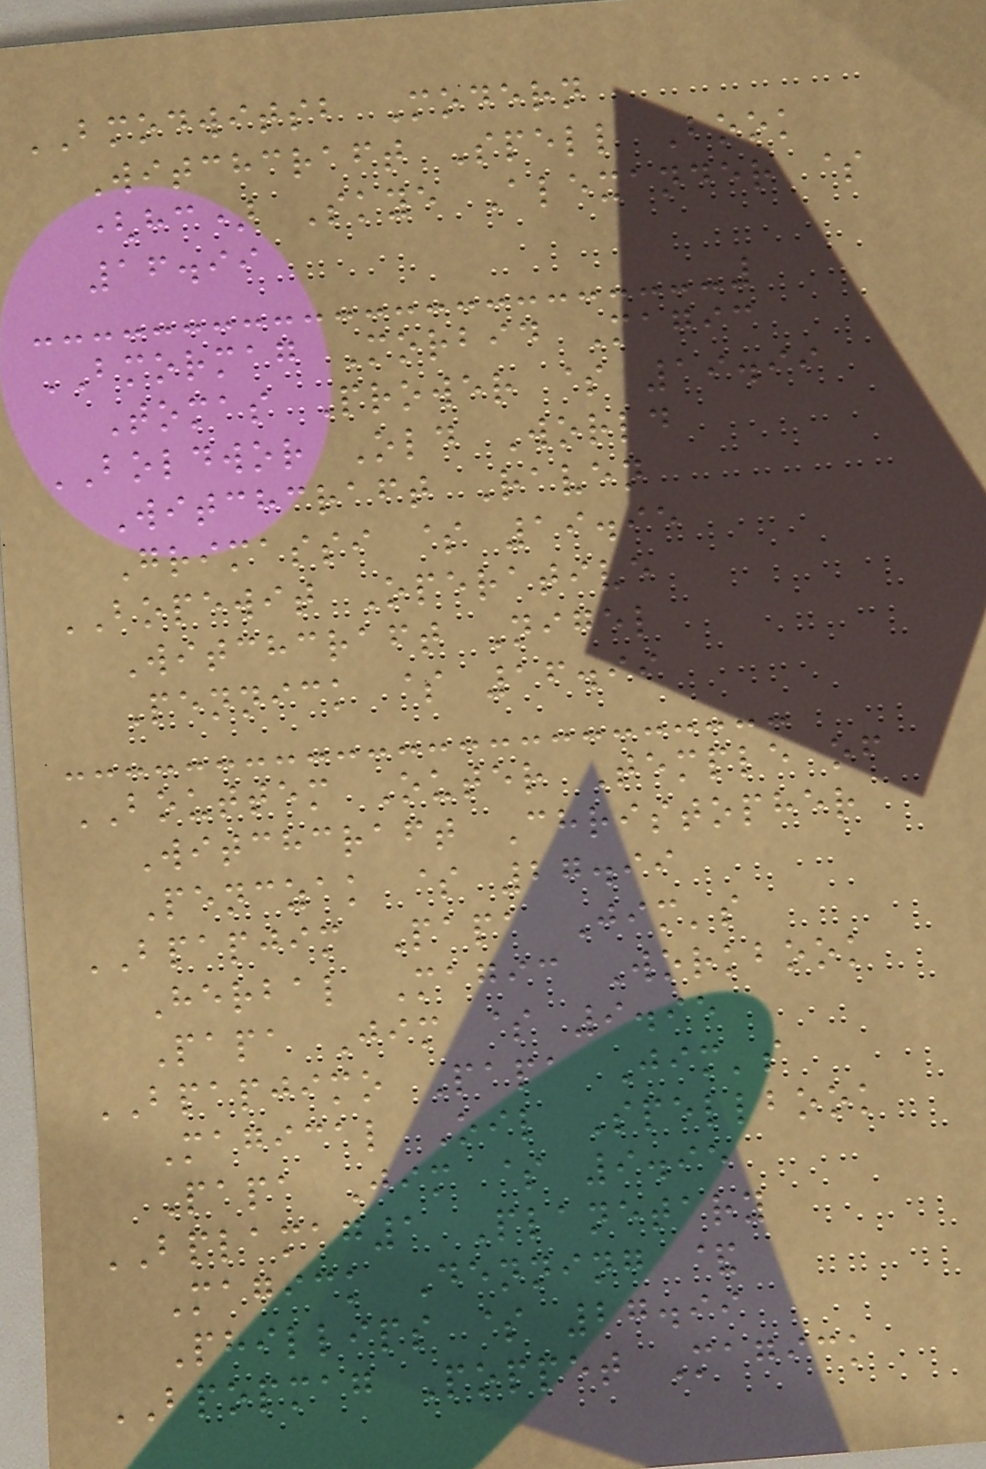BMODWITSB Modern
Witchcraft Spell Book
(hc) Skye Alexander $
16.99
BMORMAG Morbid Magic
Tomas Prower $ 19.99
BOLDWOR Old World
Witchcraft Raven
Grimassi $ 19.95
BOPEWIT Operative
Witchcraft Nigel
Pennick $ 16.99
BOUTTEM Outer Temple of
Witchcraft Christopher
Penczak $ 27.99
BPAPJIM Papa Jim's
Herbal Magic Workbook
Papa Jim $ 9.95
BPAPJIMO Papa Jim's
Magical Oil Spellbook
Papa Jim $ 9.95
BPLAMAG1 Planetary
Magick Denning &
Phillips $ 27.99
BPOPMAG Poppet Magick
